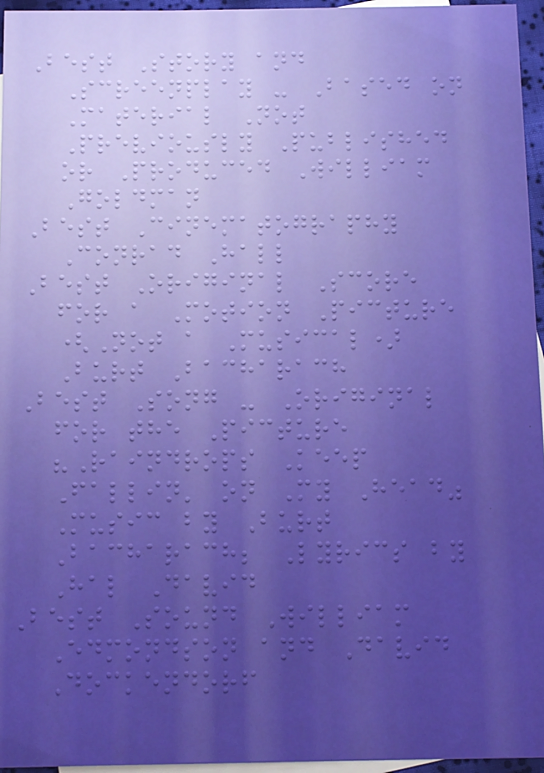Best Story and
Screenplay - Based on
Material Not
Previously Published
or Produced William
Goldman
Best Cinematography
Conrad Hall
Best Original Score
for a Motion Picture
(Not a Musical)
Burt Bacharach
Best Song - Original
for the Picture
"Raindrops Keep
Fallin' on My Head"
Music by Burt
Bacharach; Lyrics by
Hal David
Best Sound William
Edmondson and David
Dockendorf
